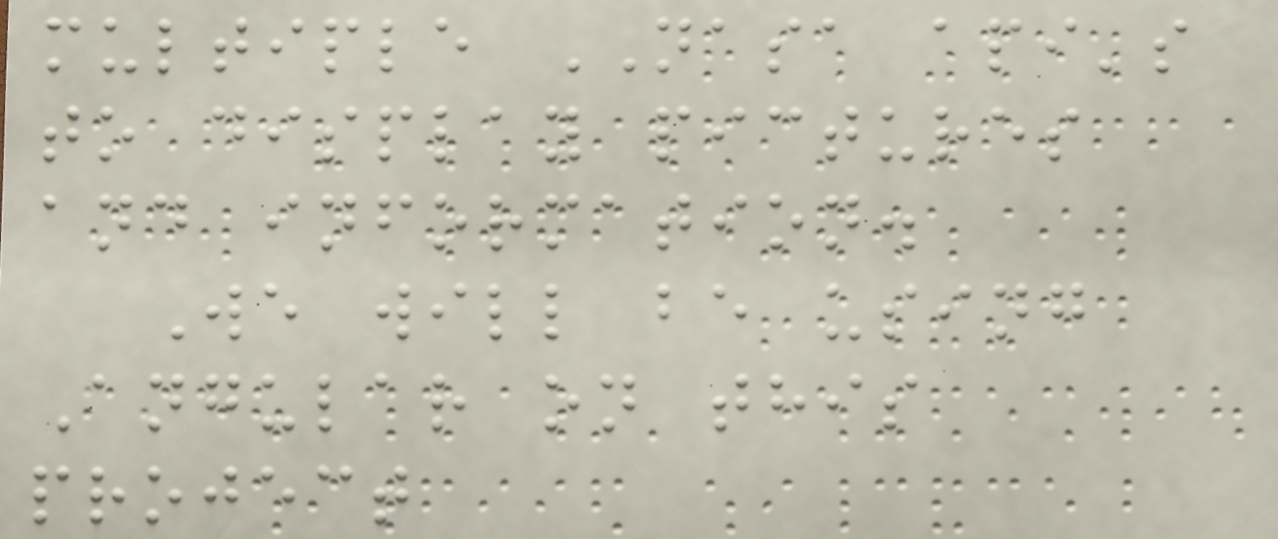multiple NASA api's
to display pictures
and information.
We will be using
Angular on this
project
